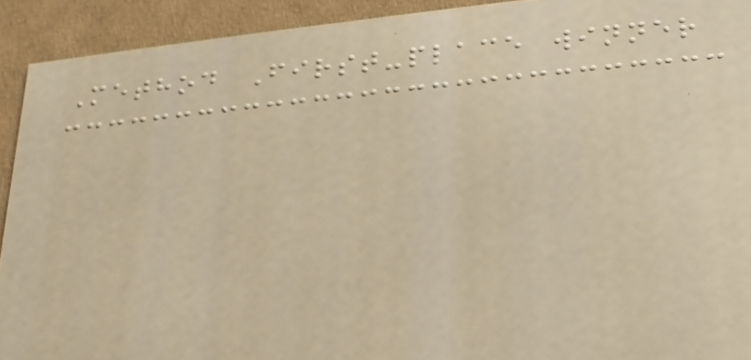Method First-place winner
